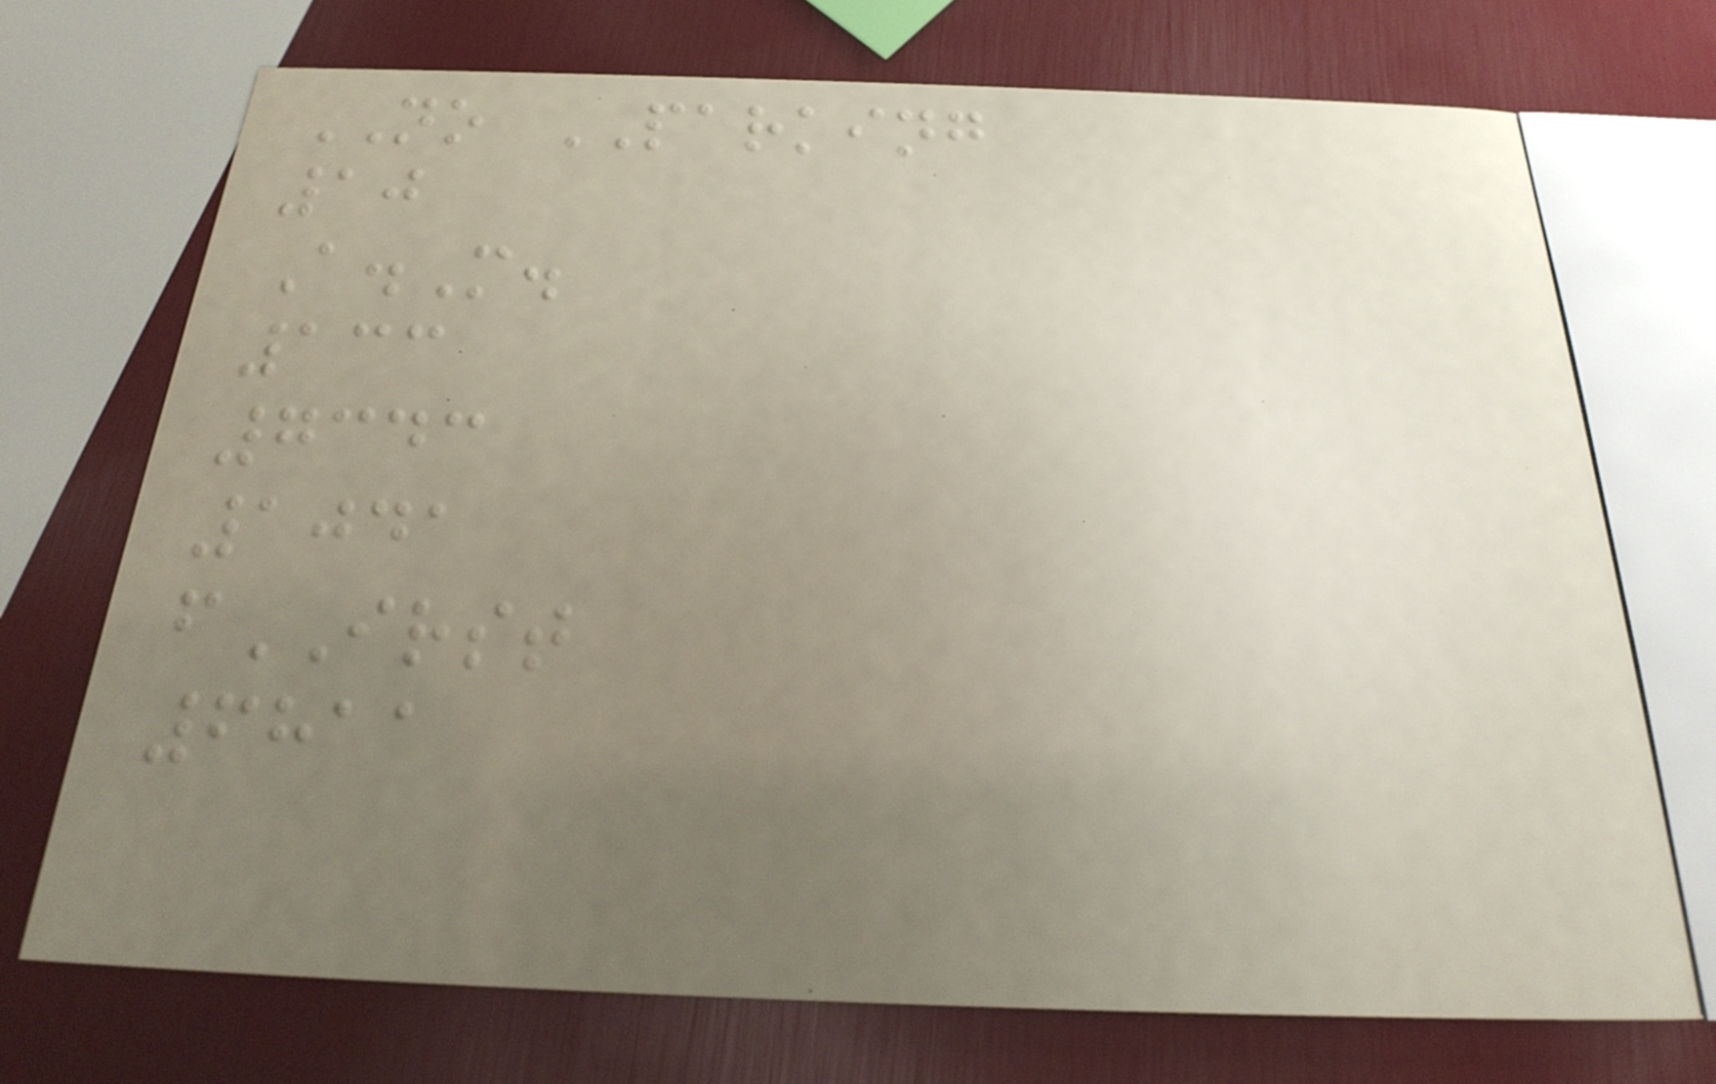NO PARKING
10
A.M.
133
7343
1041
fIRST
6811
